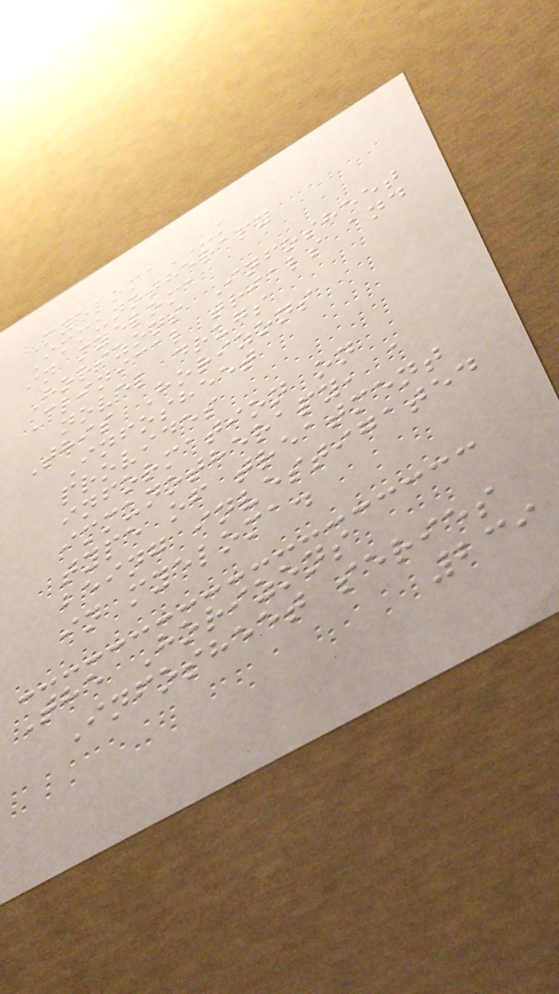MyelomaUK
Immunotherapy
in myeloma
Horizons Infosheet
Clinical trials and
novel drugs
This Horizons
Infosheet
provides
information on
immunotherapy, a
type of treatment
being investigated
in myeloma.
The Horizons
Infosheet series
239
